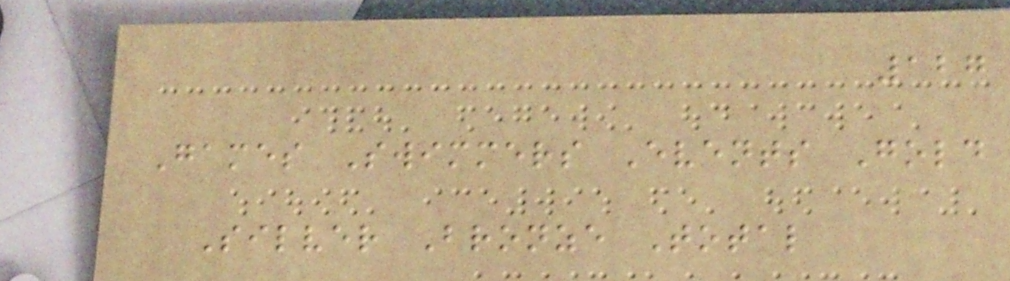127
Games Swimmers Events Gold
Silver Bronze Total
